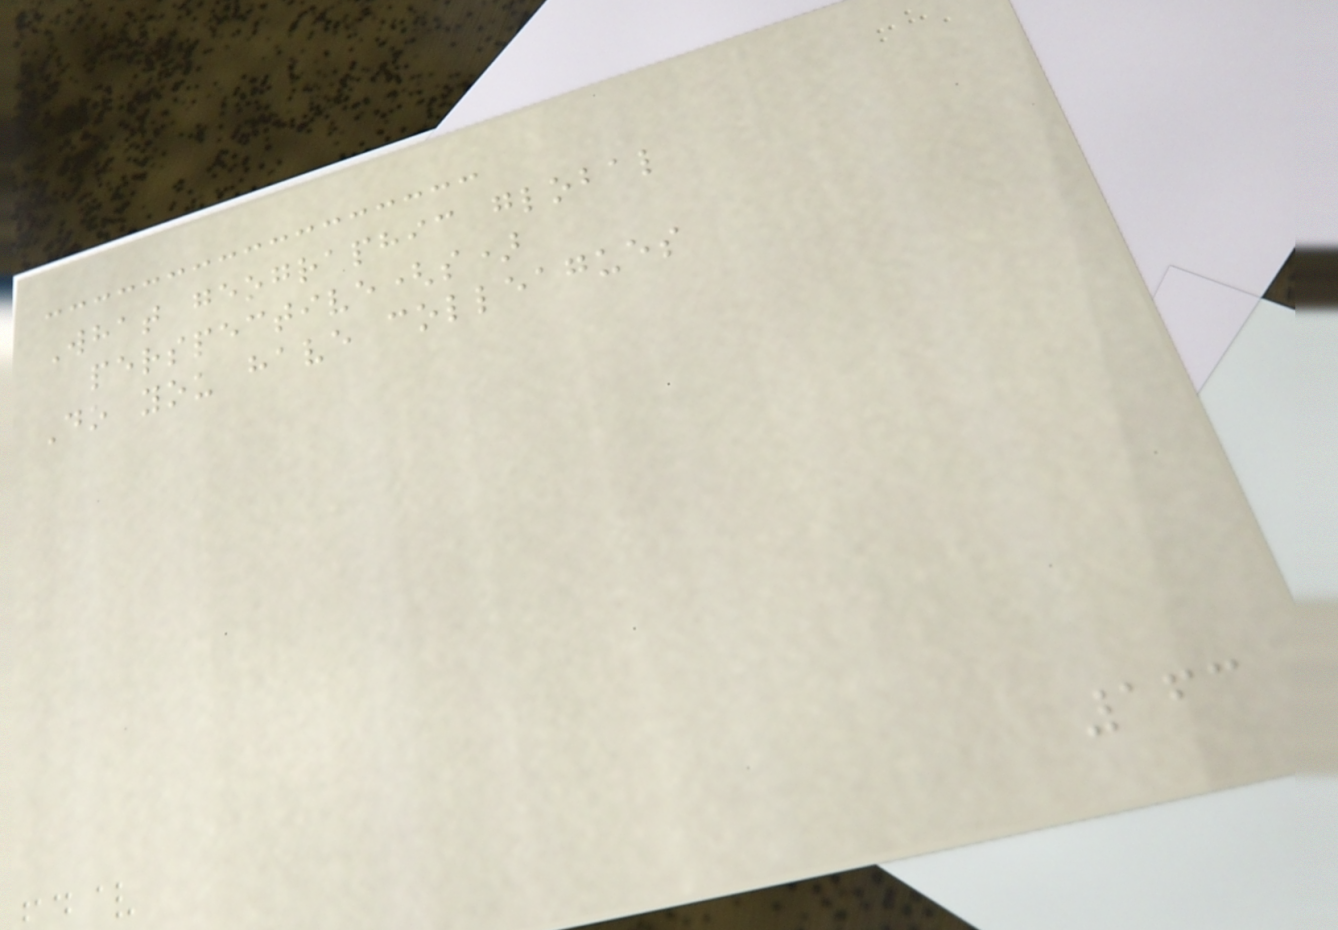What geographic global
perspective(s)
Do you have colleagues
163
